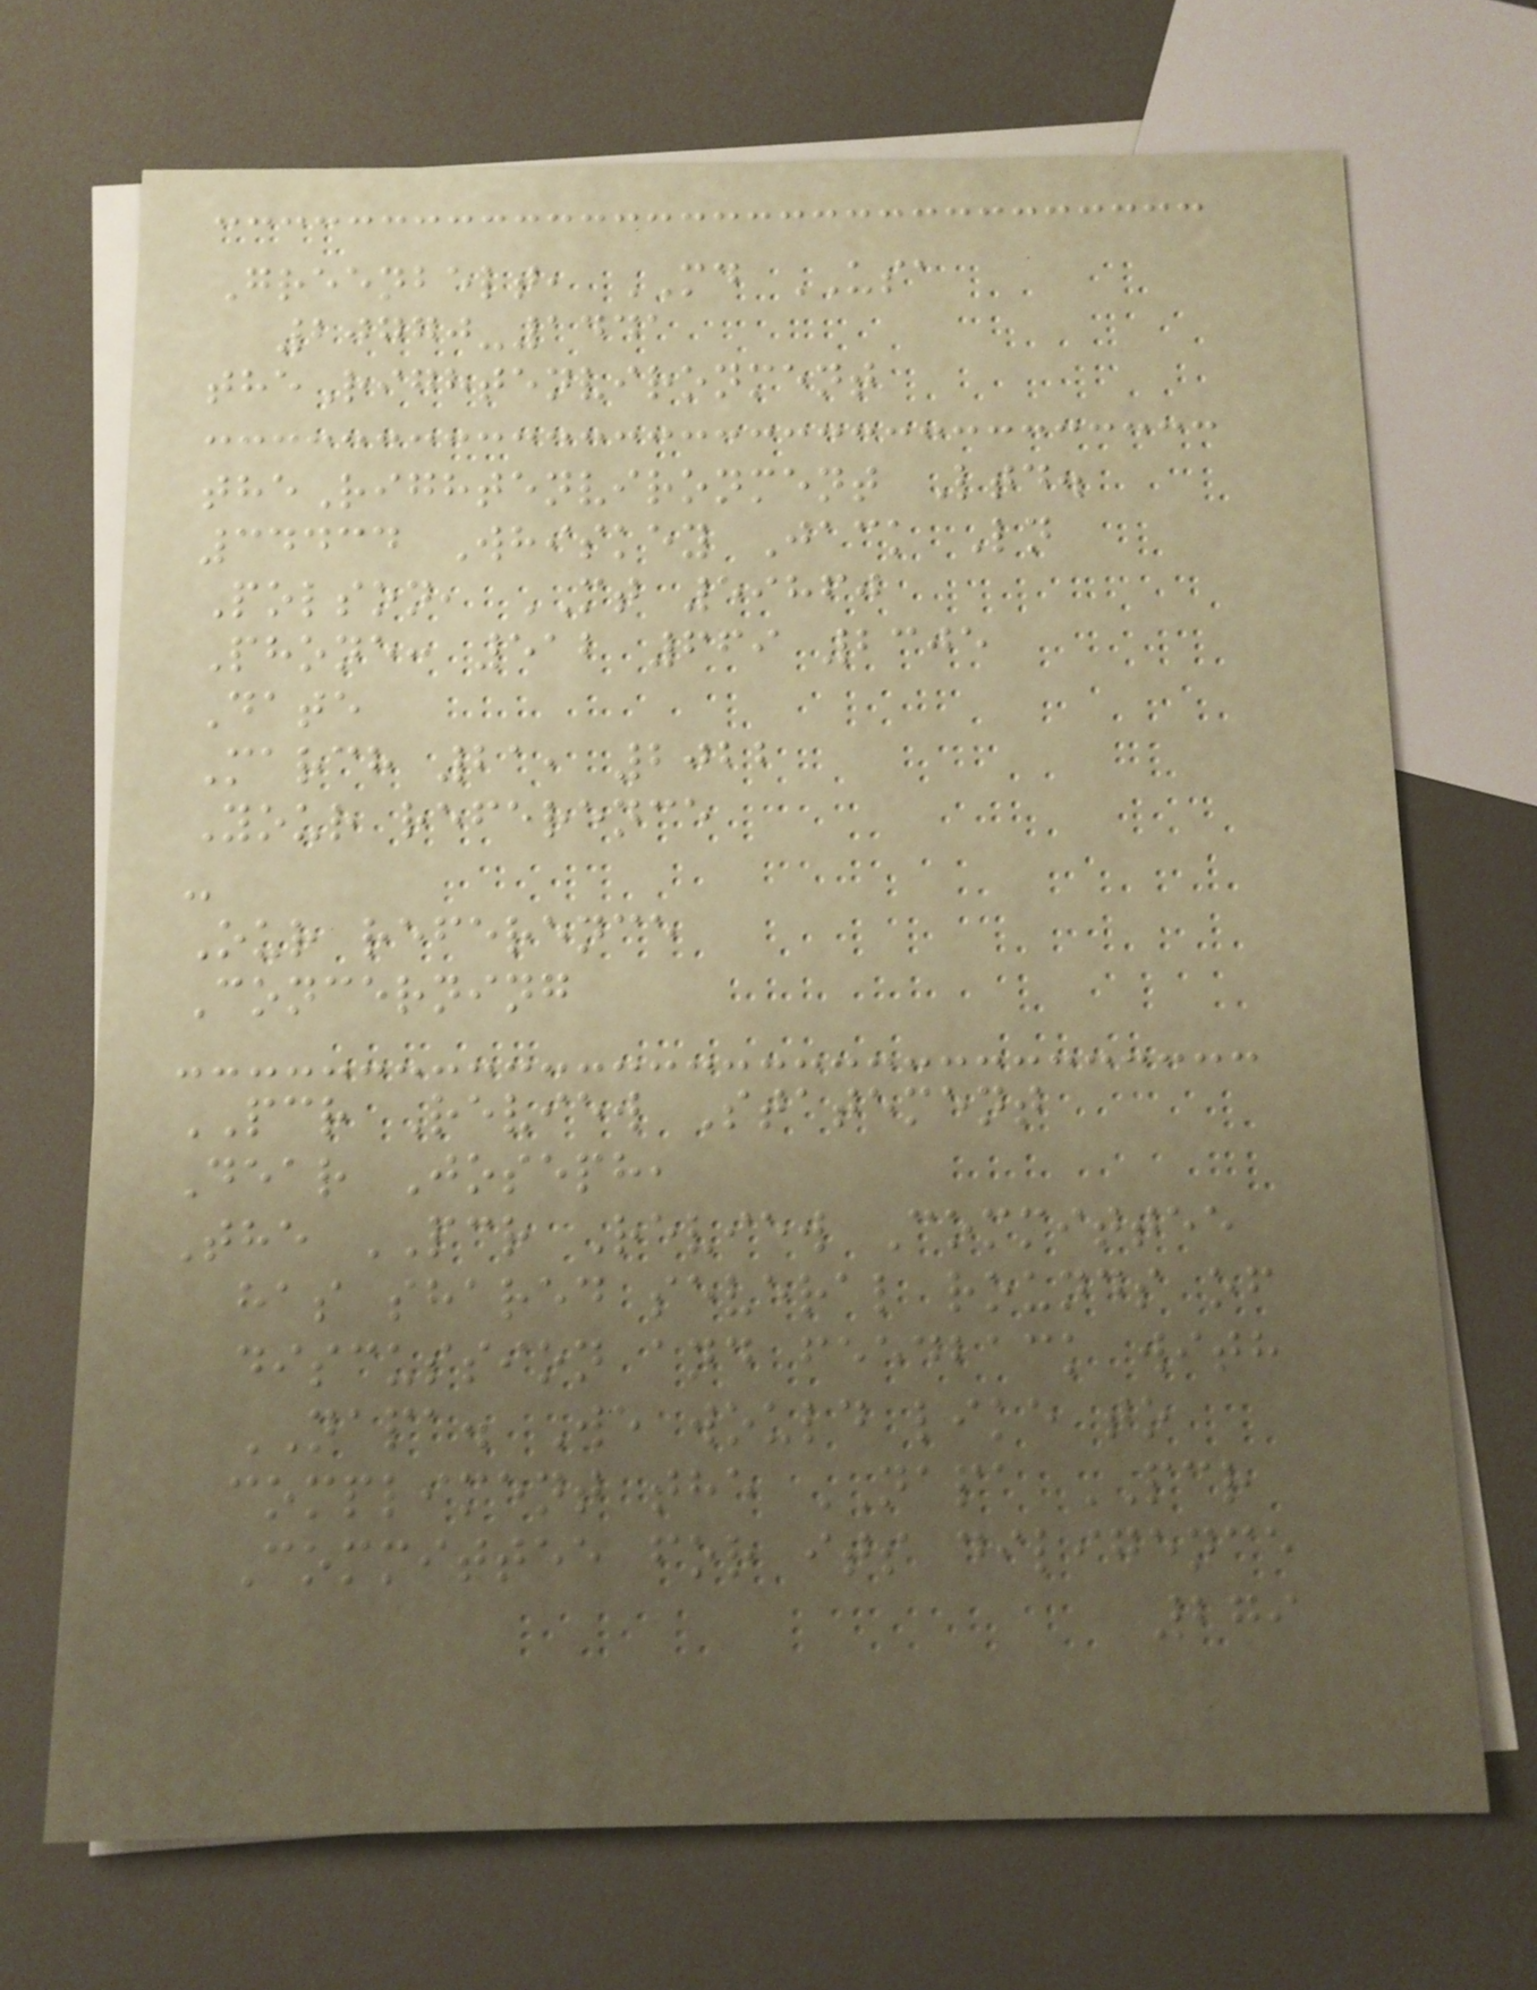Greenbelt, MD USA
20770-1441
theRightenvironment
theRightenvironment Ltd.
34434 Whiskey Jack Ln
Polson, MT 59860
Phone: 512 669 2305
Date
March 21, 2022
Your reference
-
Our reference
Concerning
PCR Review Statement
Dear Joseph,
The PCR Review Committee
has shared several rounds of
discussion and feedback with
NAPA. We would like to
compliment the NAPA PCR
Committee for its diligence
279
